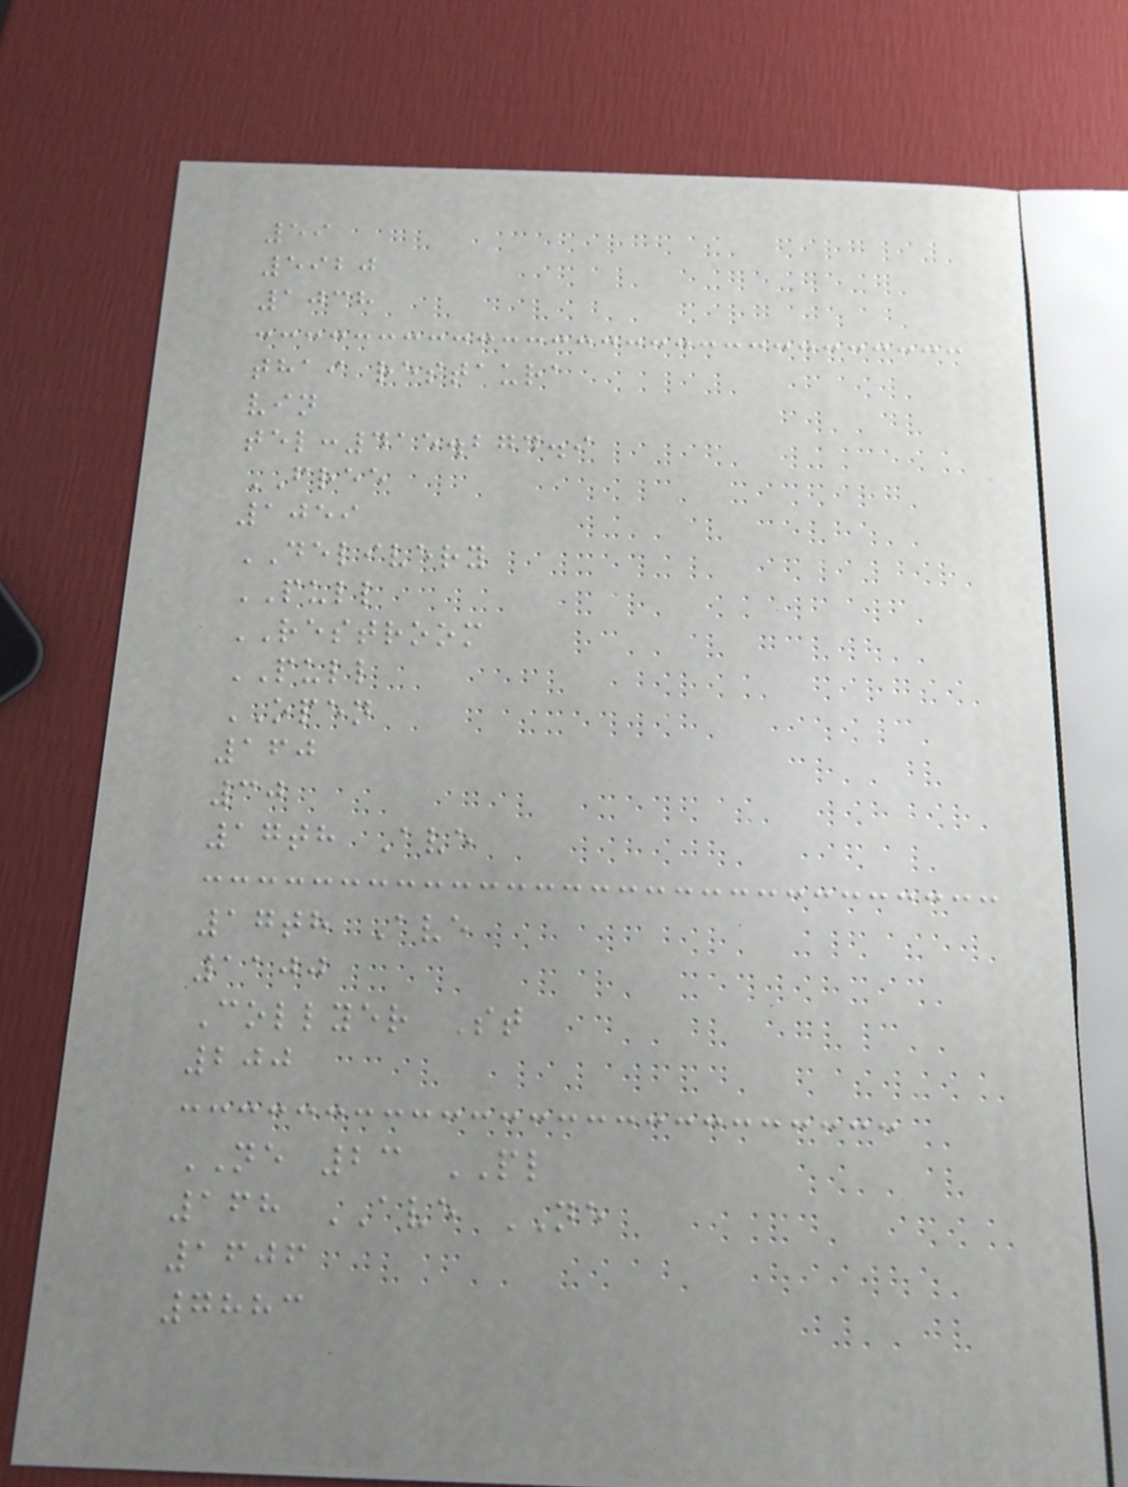59
5920
1038
thai restaura
vin
tel:415.274.9
FREE
1059
DELIVERY
PULL
RESTROOM
PULL
OPEN
160
30
17th Ave
17th Ave
1100
Collyer St
200
NE 23 PL
168 AVE NE
1606
7883
